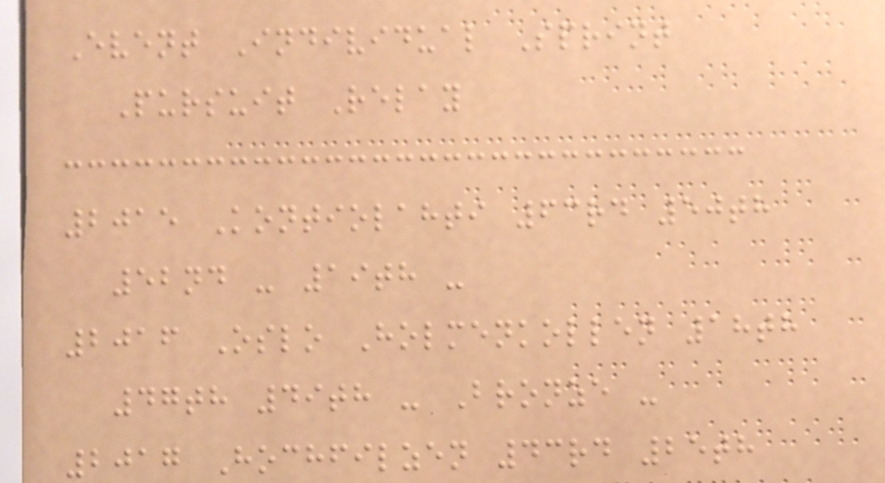Event Individual Sprint
Pursuit Relay
2015 Kontiolahti 63rd 50th
52nd - 19th -
2016 Oslo Holmenkollen 18th
47th 49th - Bronze -
2017 Hochfilzen 43rd 25th
